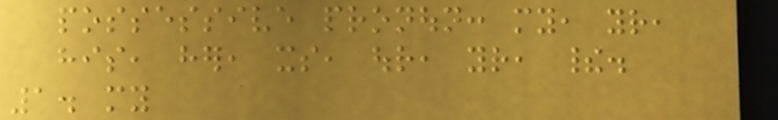possessive pronoun: my, your,
his, her, its, our, your, their.
1. my
